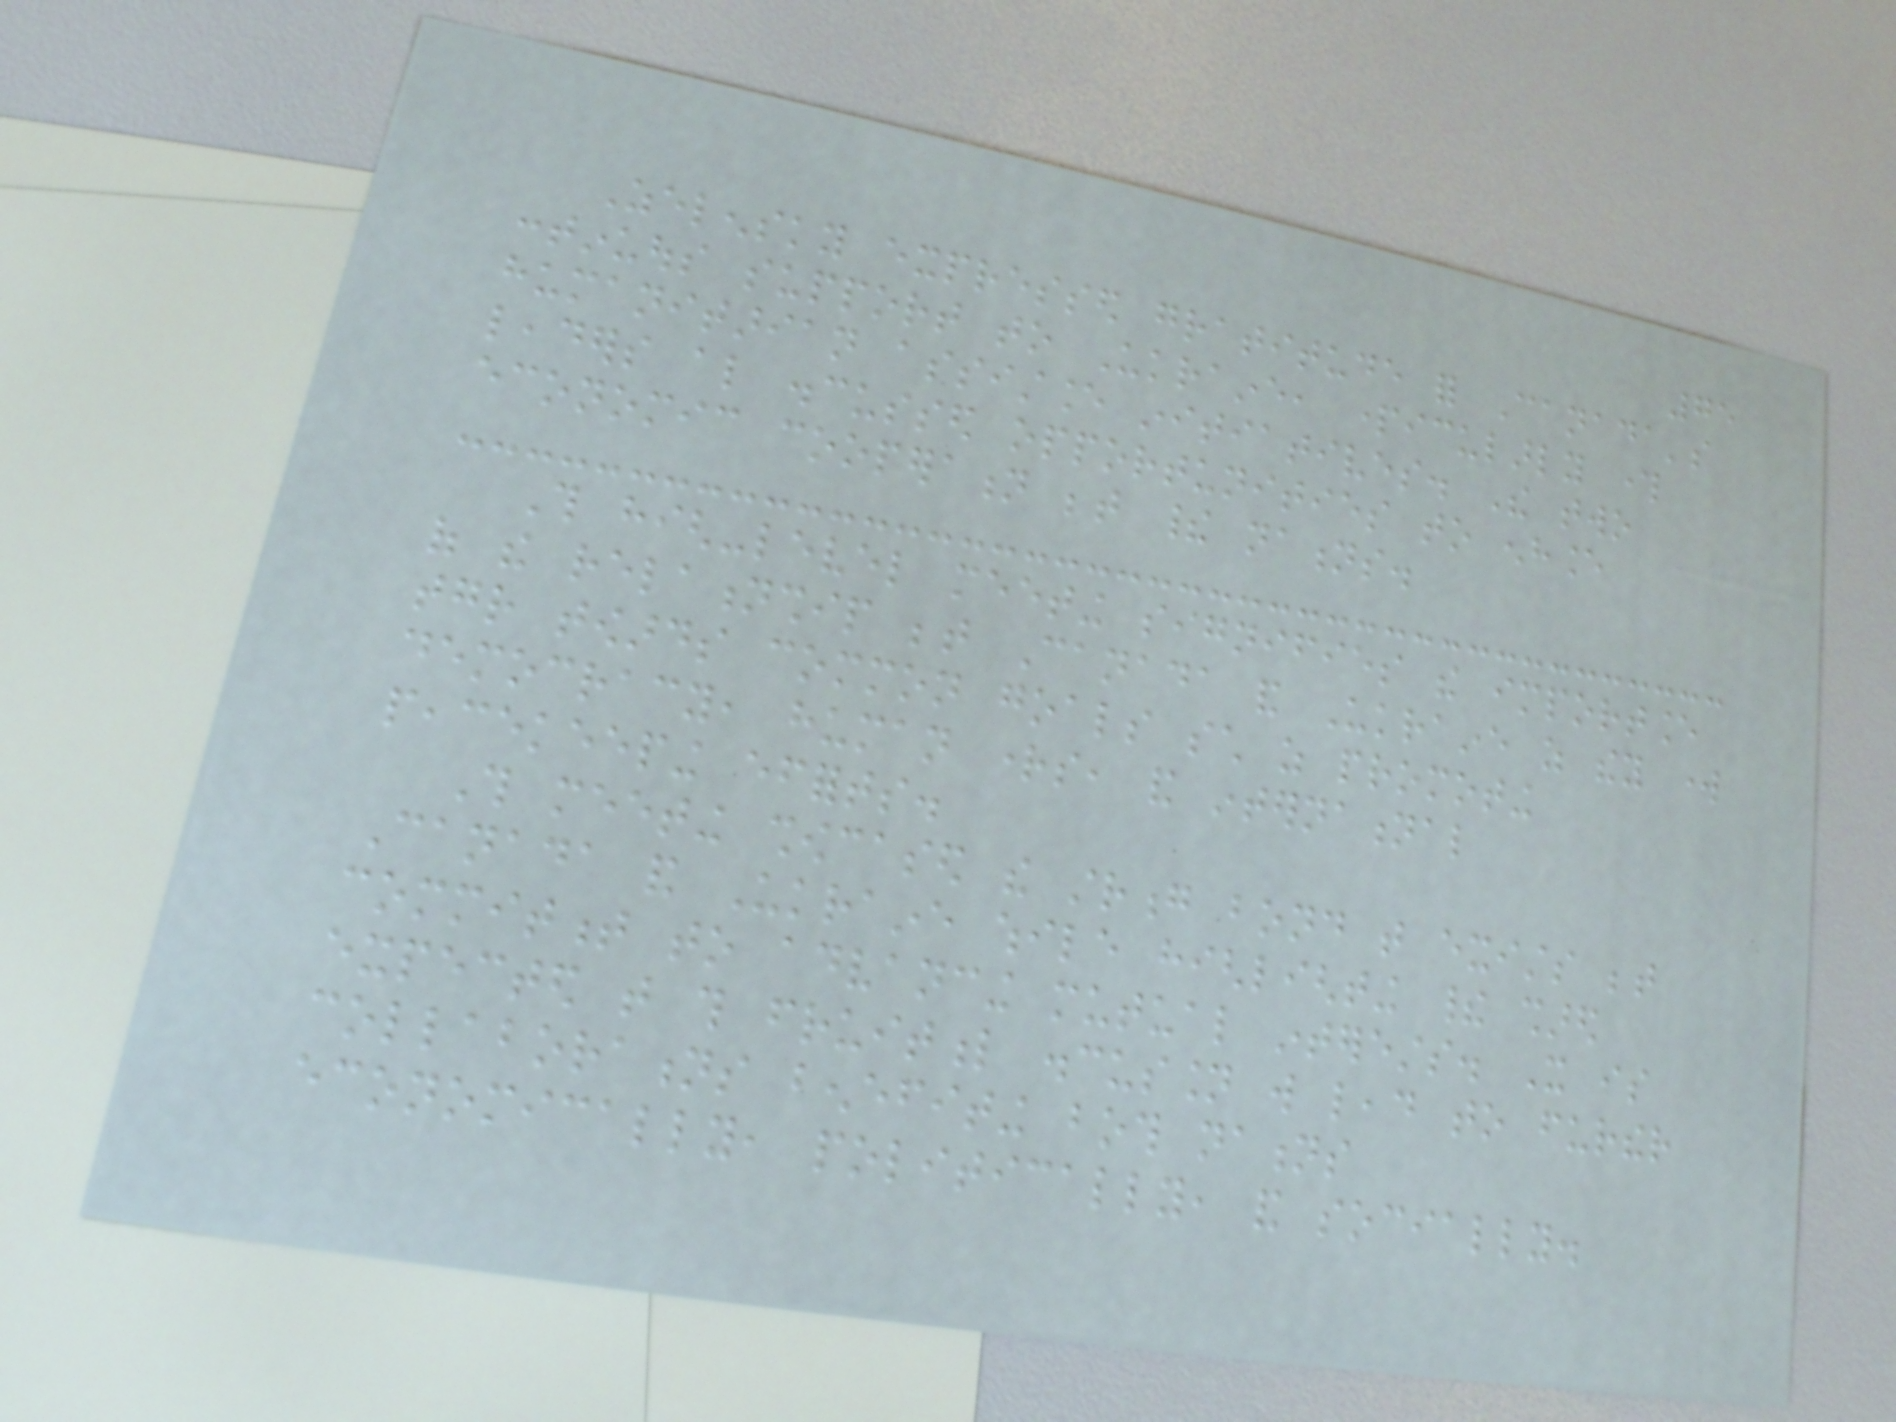75
Zelensky expressed gratitude for Canada's
continuous support to Ukraine, particularly through
humanitarian assistance initiatives. The two
leaders also discussed opportunities to enhance
economic cooperation between their nations.
This high-level meeting signifies the importance
of the relationship between Canada and Ukraine as they work
together towards common goals such as promoting
democracy, human rights, and international
peacekeeping efforts.
This meeting showcased the strong bond that exists between
Canada and Ukraine while highlighting their shared
commitment to advancing mutual interests. It is
expected that this fruitful discussion will lead to further
collaborations benefiting both nations
economically, politically, and socially.
